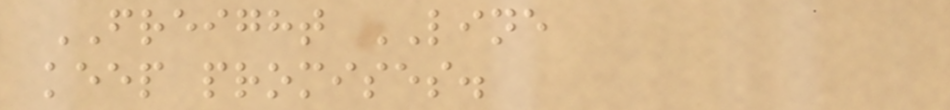FREIGHT LINE
keep promises.
